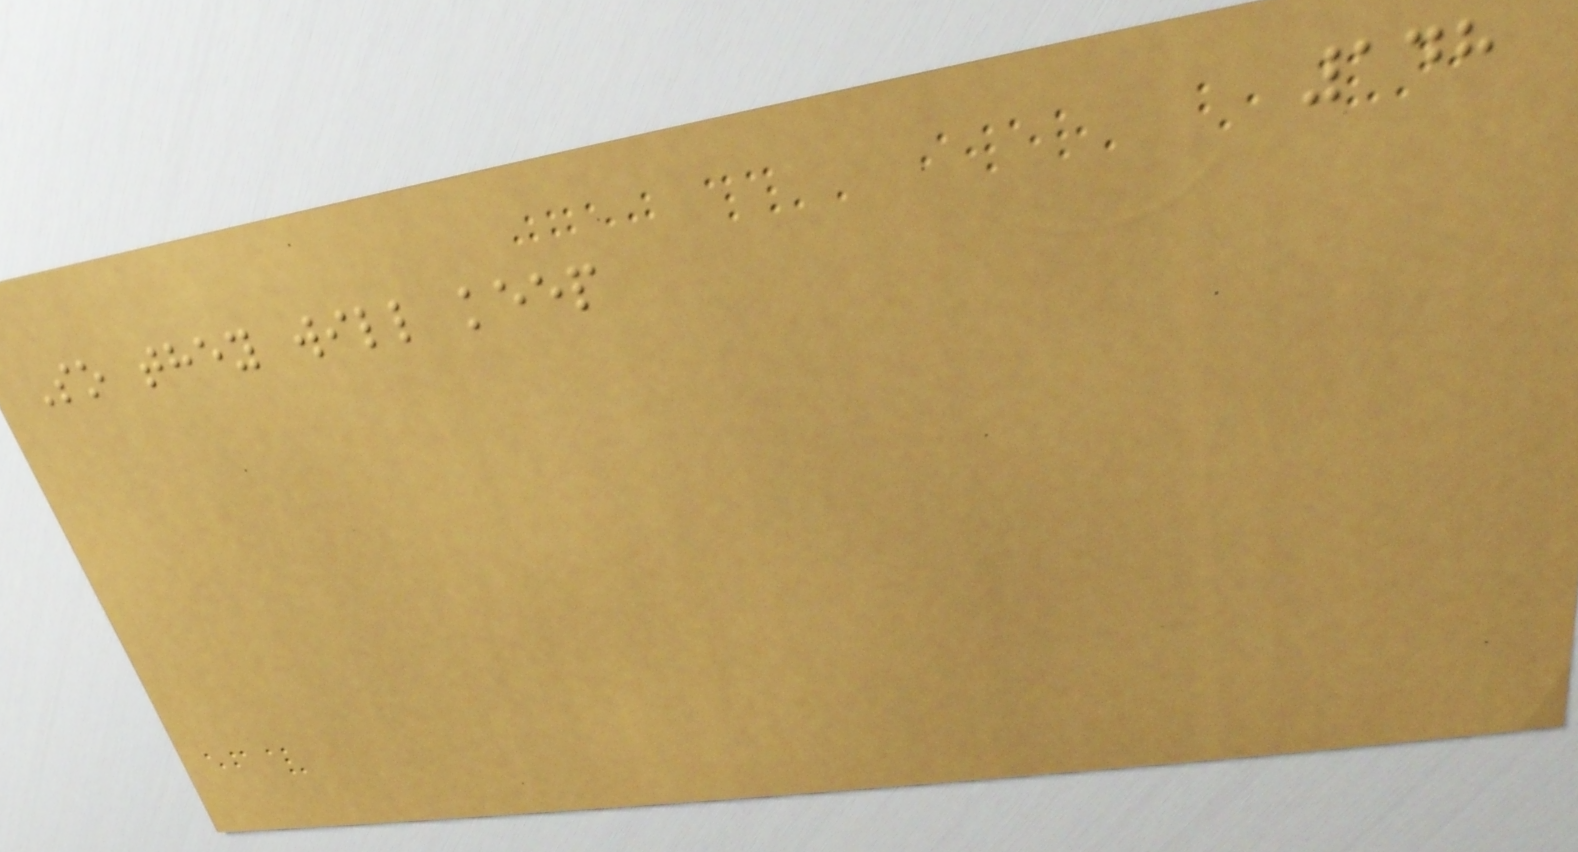148
So they will keep
